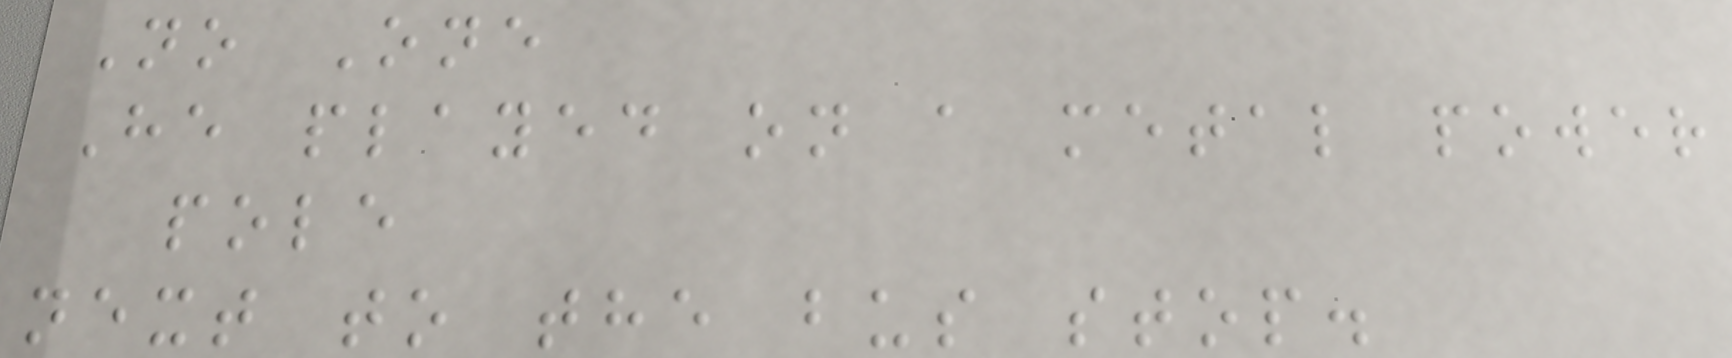No One
He played on a metal power
pole
next to the bus stop.
